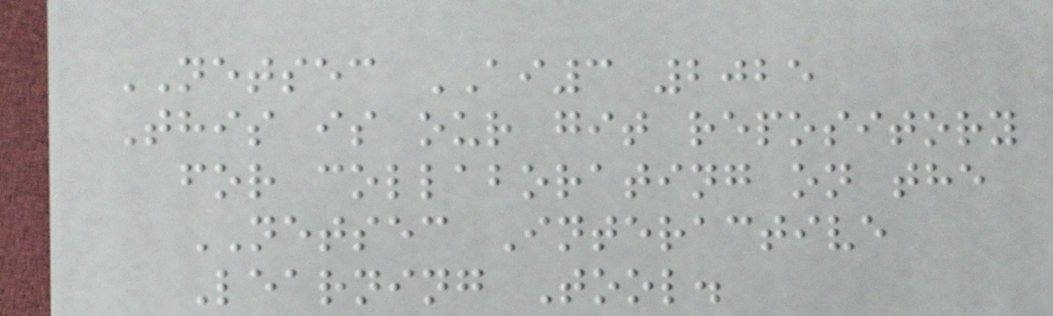NETSEC AI3 2025
This is our git repository
for collaborating on the
NETSEC Interactive
Learning Tool.
